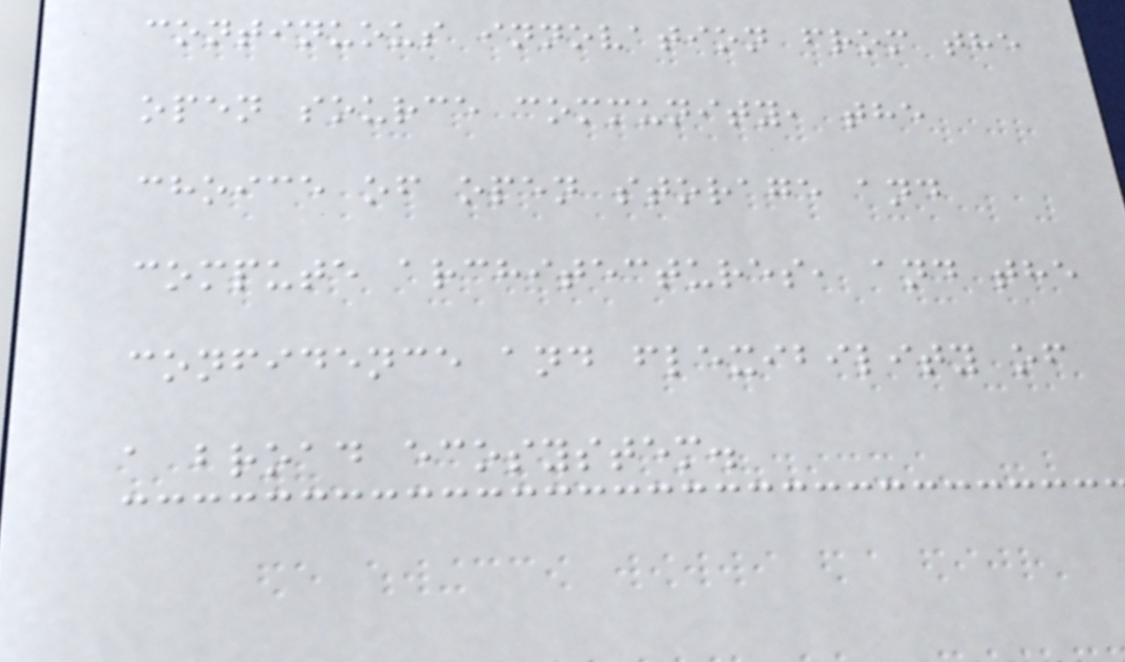continuous innovation from the
open source community, the
choice of open storage and
compute architectures, and the
confidence and flexibility of
a broad ecosystem.
